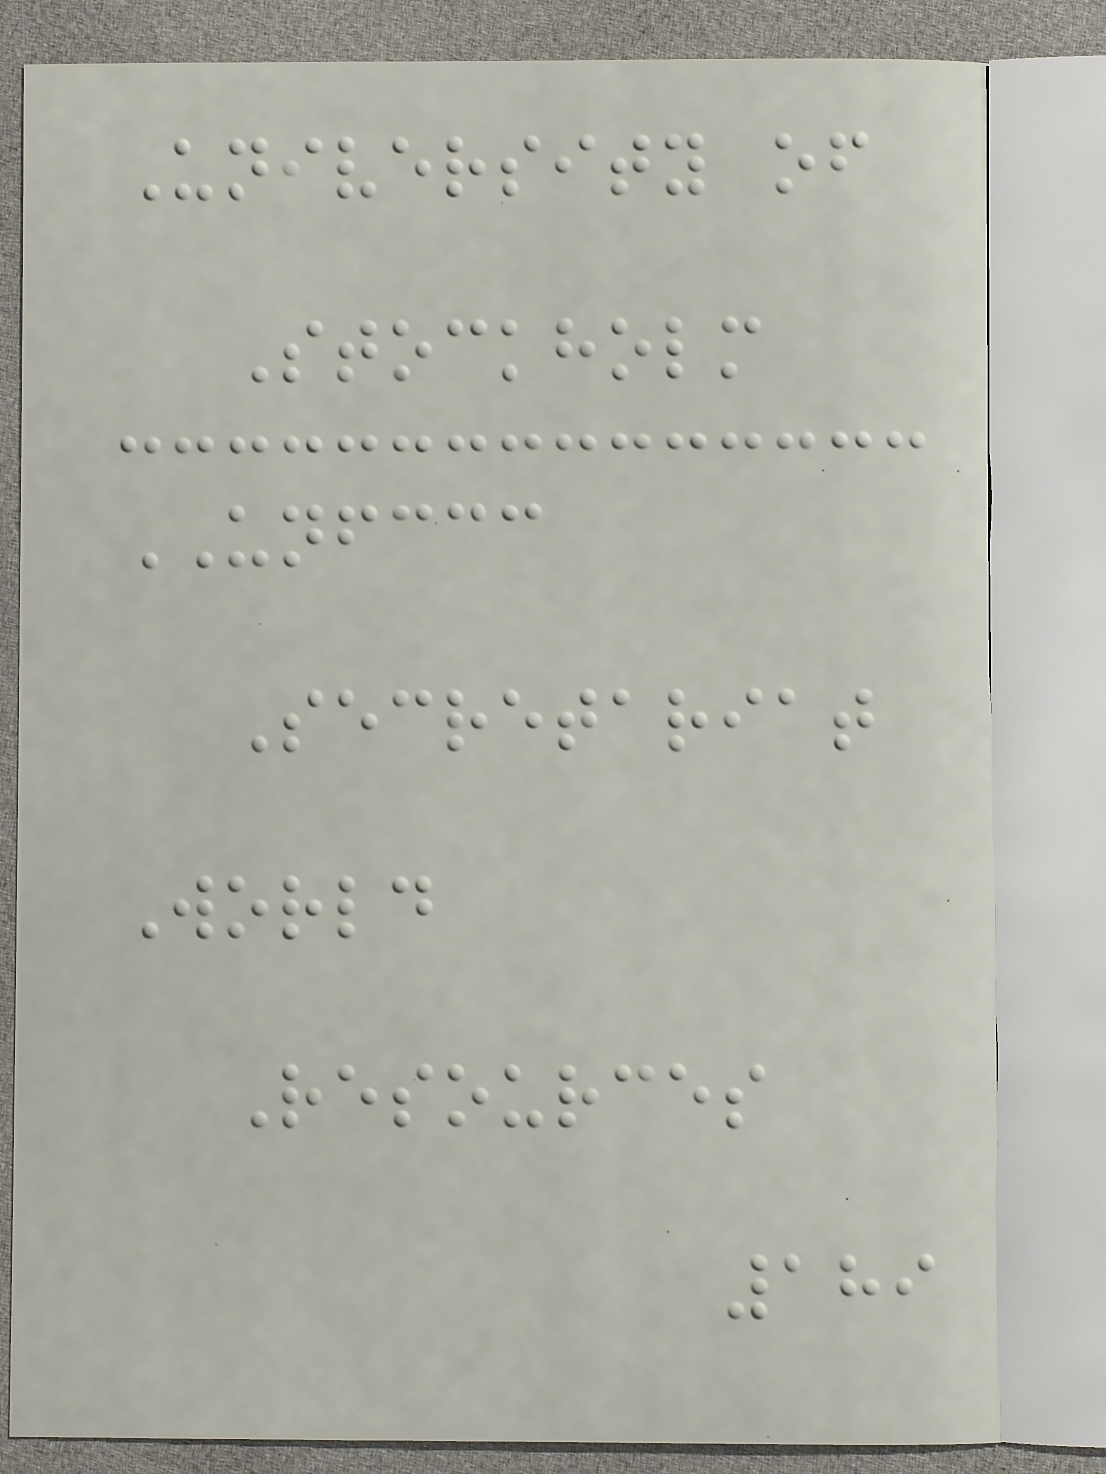University of
Stockholm
UNFCCC
Secretariat
World
Resources
189
